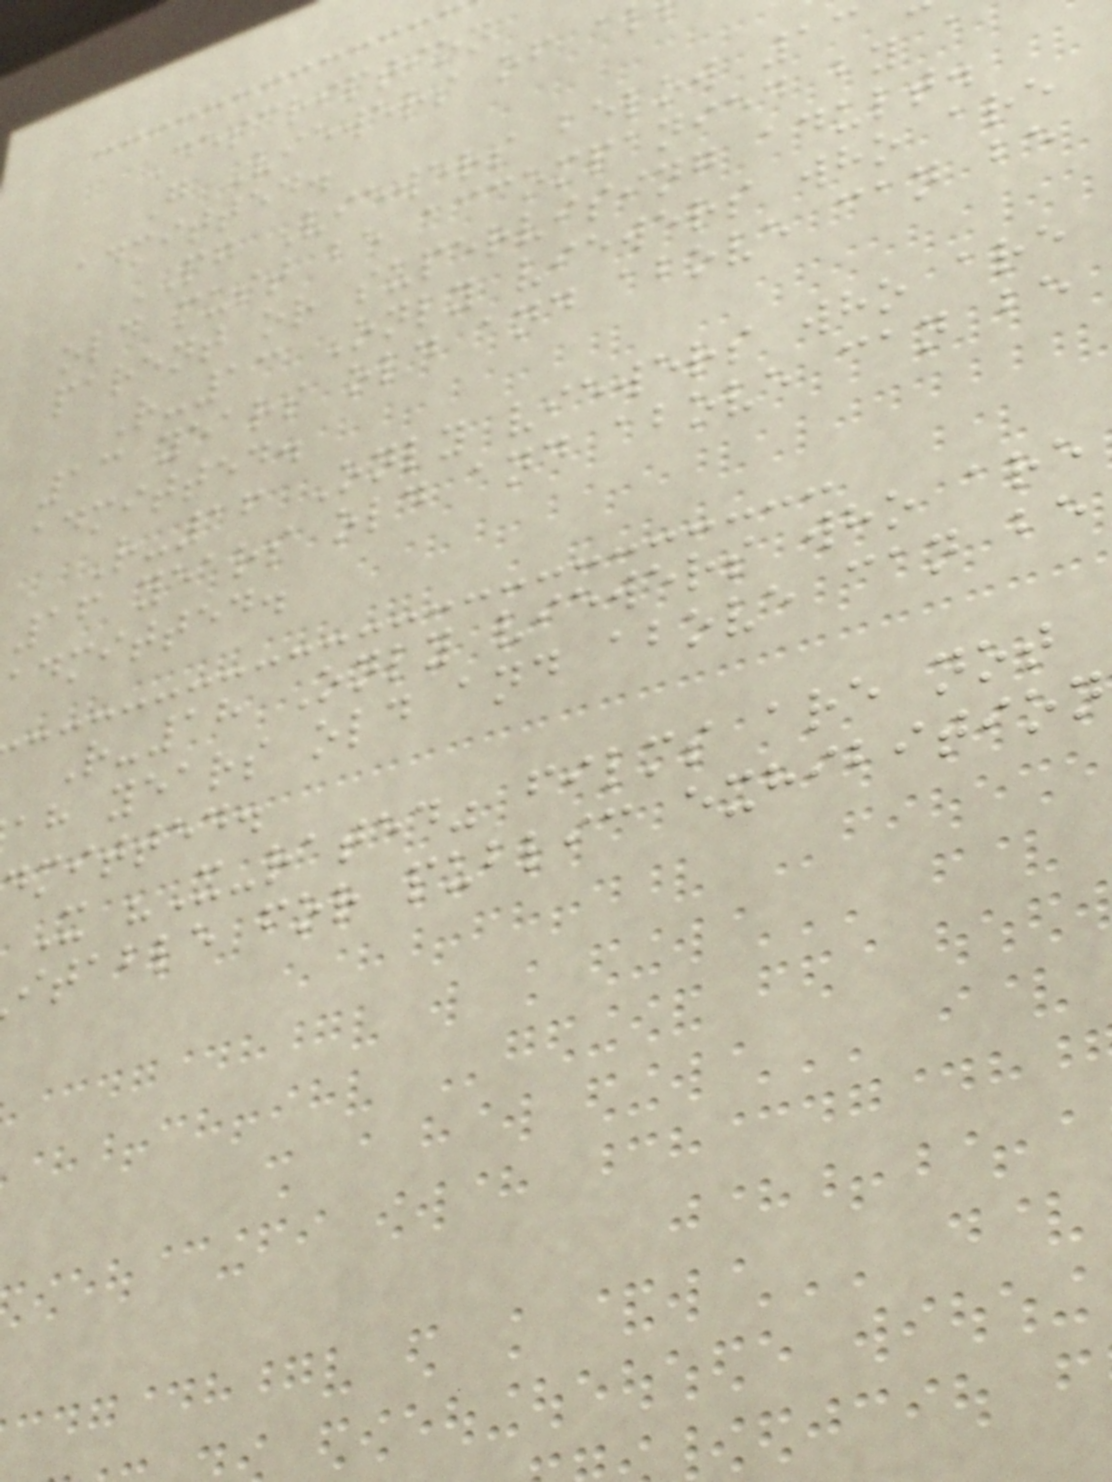Description
G Viewers of a
admitted.
PG Viewers below 13
old must be accompanied by a
parent or supervising adult.
R-13 Only viewers who are
13 years old and above can be
admitted.
R-16 Only viewers who are
16 years old and above can be
admitted.
R-18 Only viewers who are
ah years old and above can be
dmitted.
X "X-rated" films are not
itable for public exhibition
